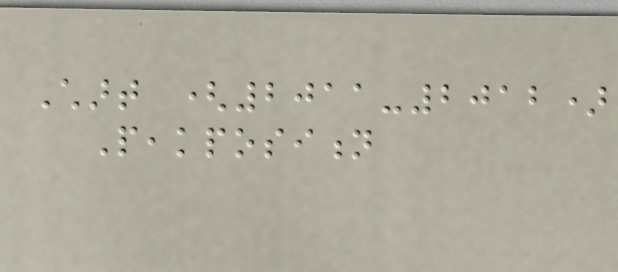Chart (2011-2012)
Peakposition
